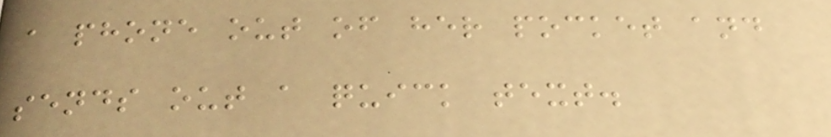a phone out of her pocket and
sends out a quick text.
